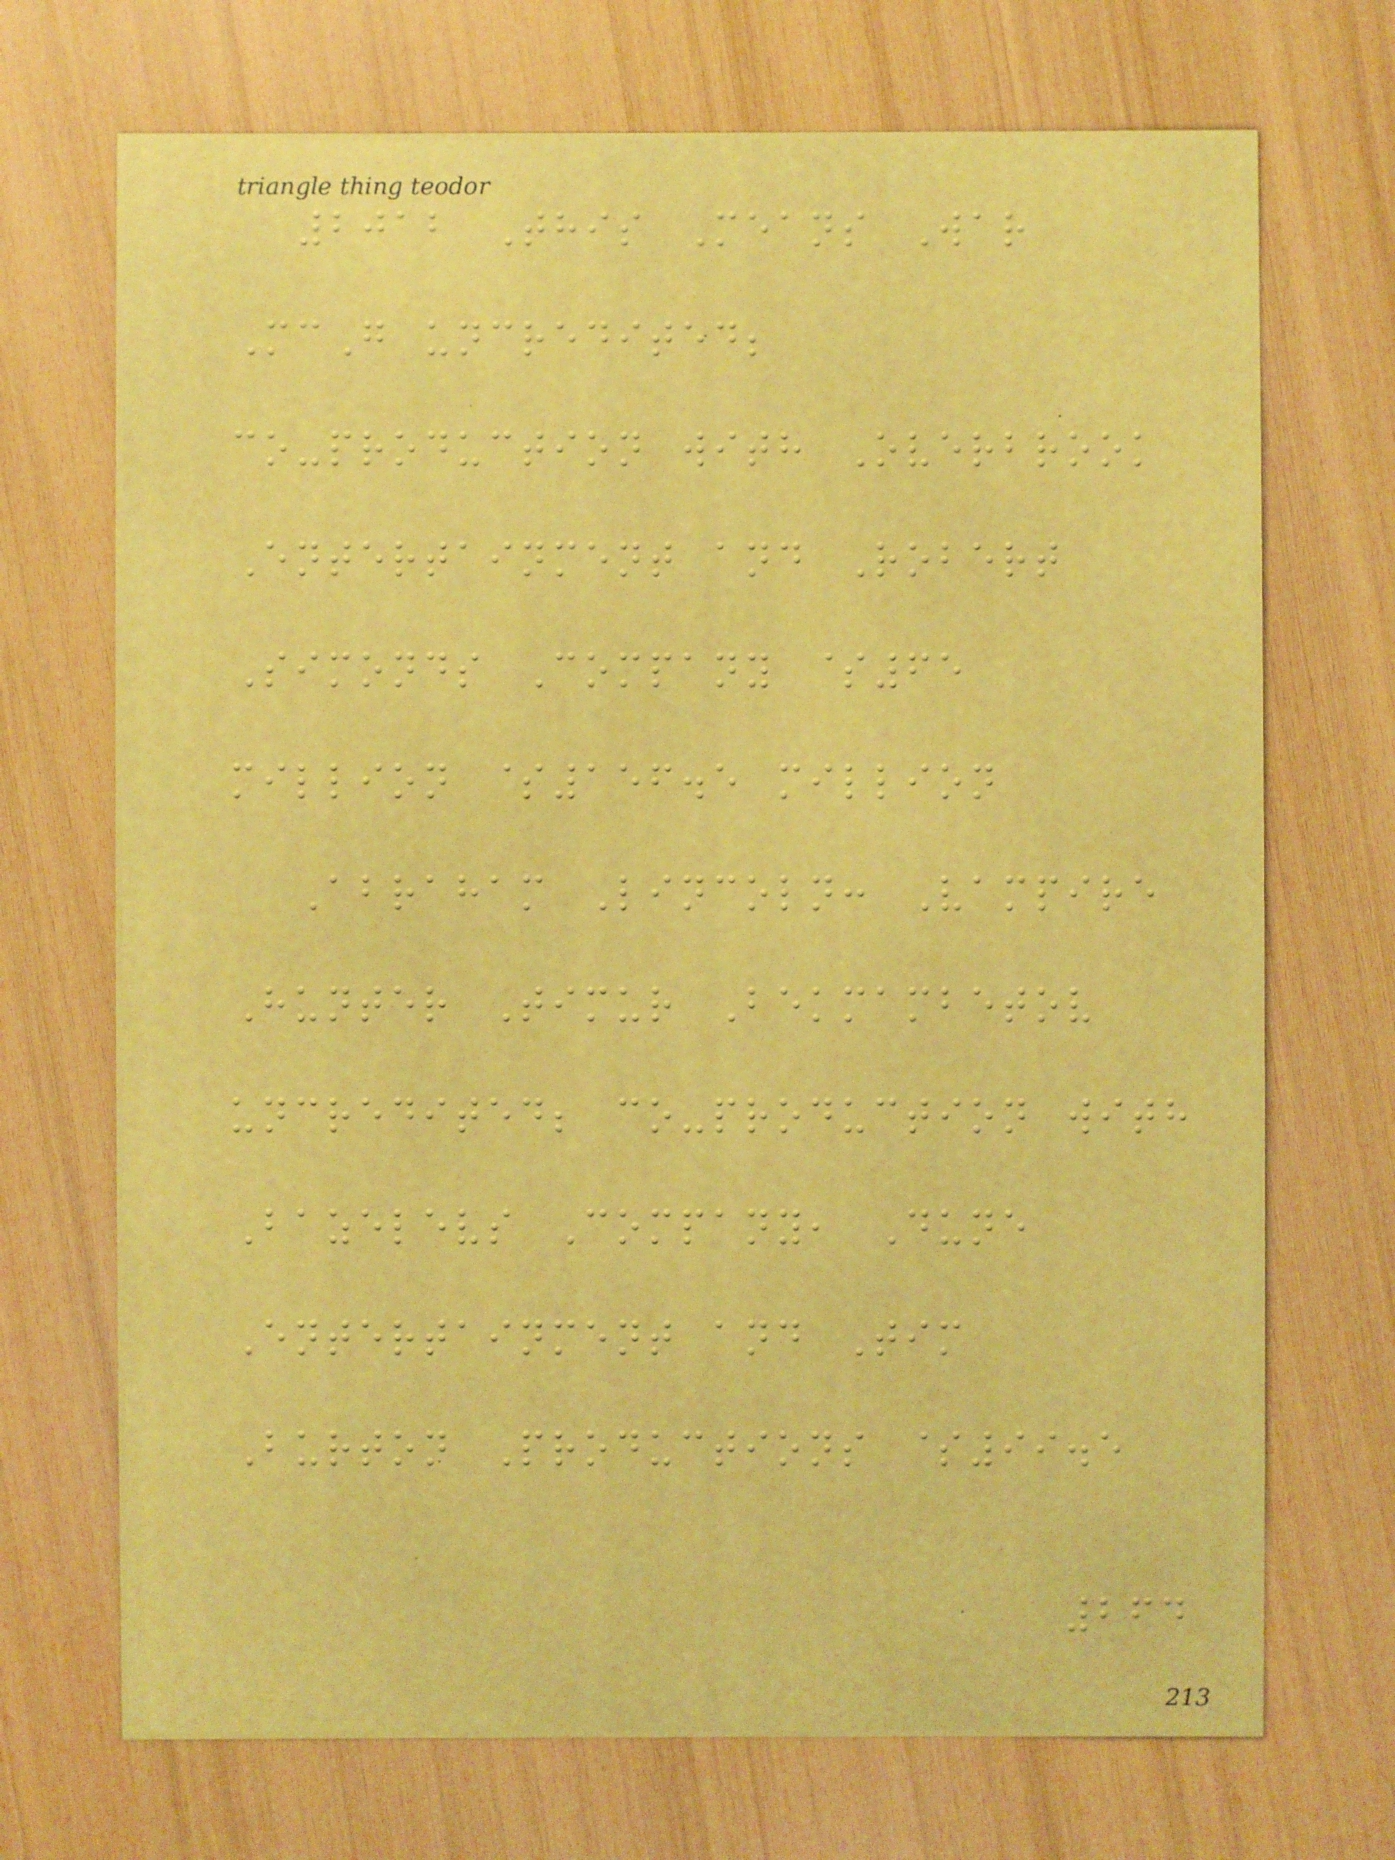2012 This Means War
McG uncredited;
co-production with Overbrook
Entertainment and Robert
Simonds Company $65
million $156.5 million
Abraham Lincoln: Vampire
Hunter Timur Bekmambetov
uncredited; co-production with
Bazelevs Company, Dune
Entertainment and Tim
Burton Productions $99.5
264
